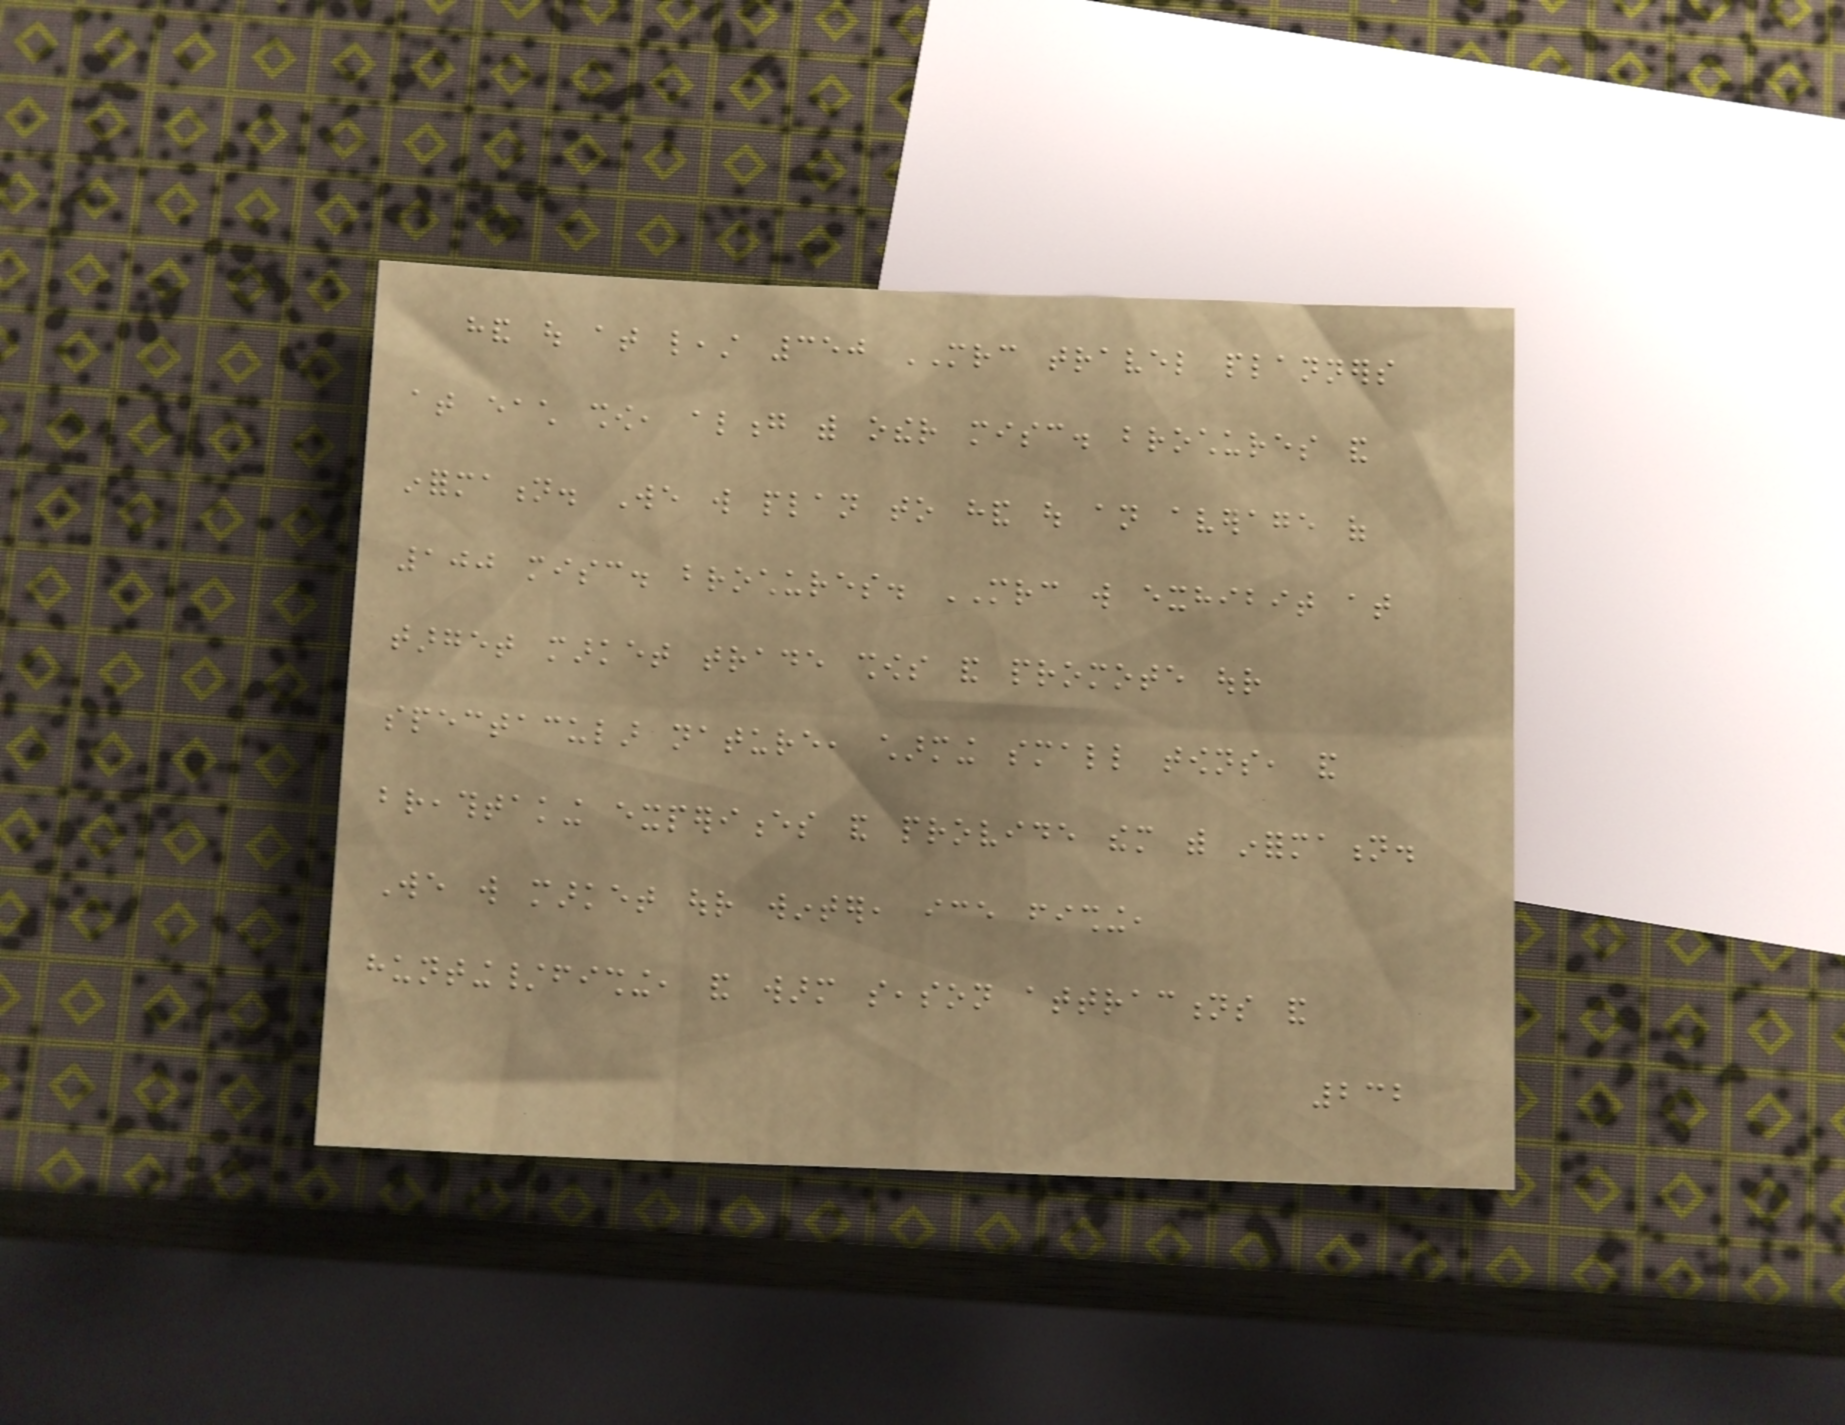hand out at least 350 MRC travel planners
at each show, along with other misc. brochures and
information. We will plan to hand out an average of
100 misc. brochures. MRC will exhibit at
target market trade shows and promote our
spectacular nature, charming small towns, and
breathtaking experiences and provide them with information.
We will market our winter, ice fishing,
hunting/fishing, and warm season attractions and
232
